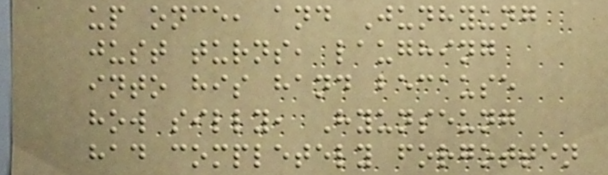up once, and Junhyung
just turns, laughing
into his hand because
how silly, Hyunseung
had completely forgotten
